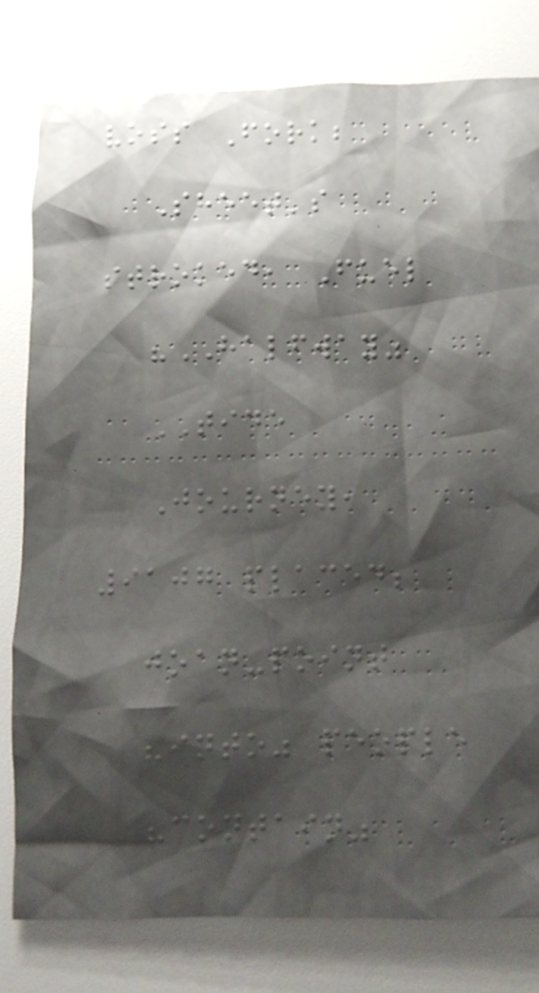voss Fork;
Sheet's
stroked, Fuel
"HALFWAY"
TIDE
Journey,
9107 placed;
joan-point
"into" people
"contain"
